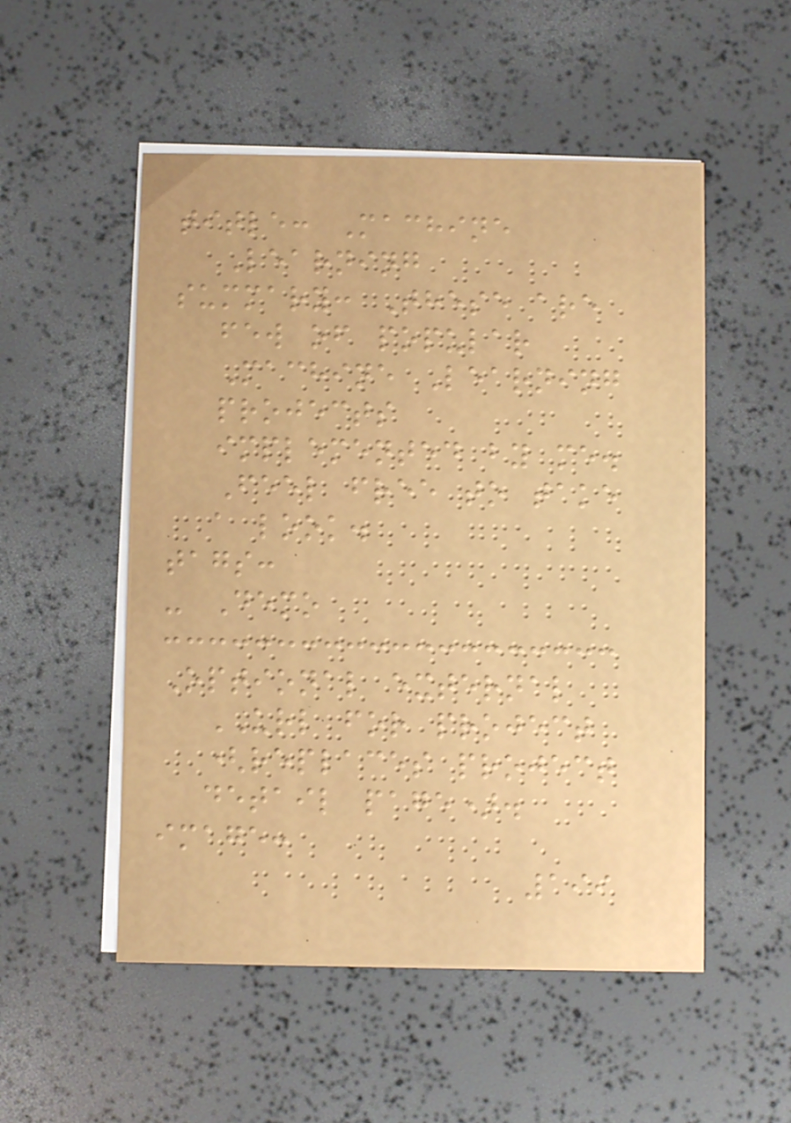title: Machine
Learning
summary: These are
few of popular
Machine Learning
projects
implemented by me.
Feel free to take
a look.
tags:
- Demo
Optional external
URL for project
(replaces project
detail page).
image:
199
